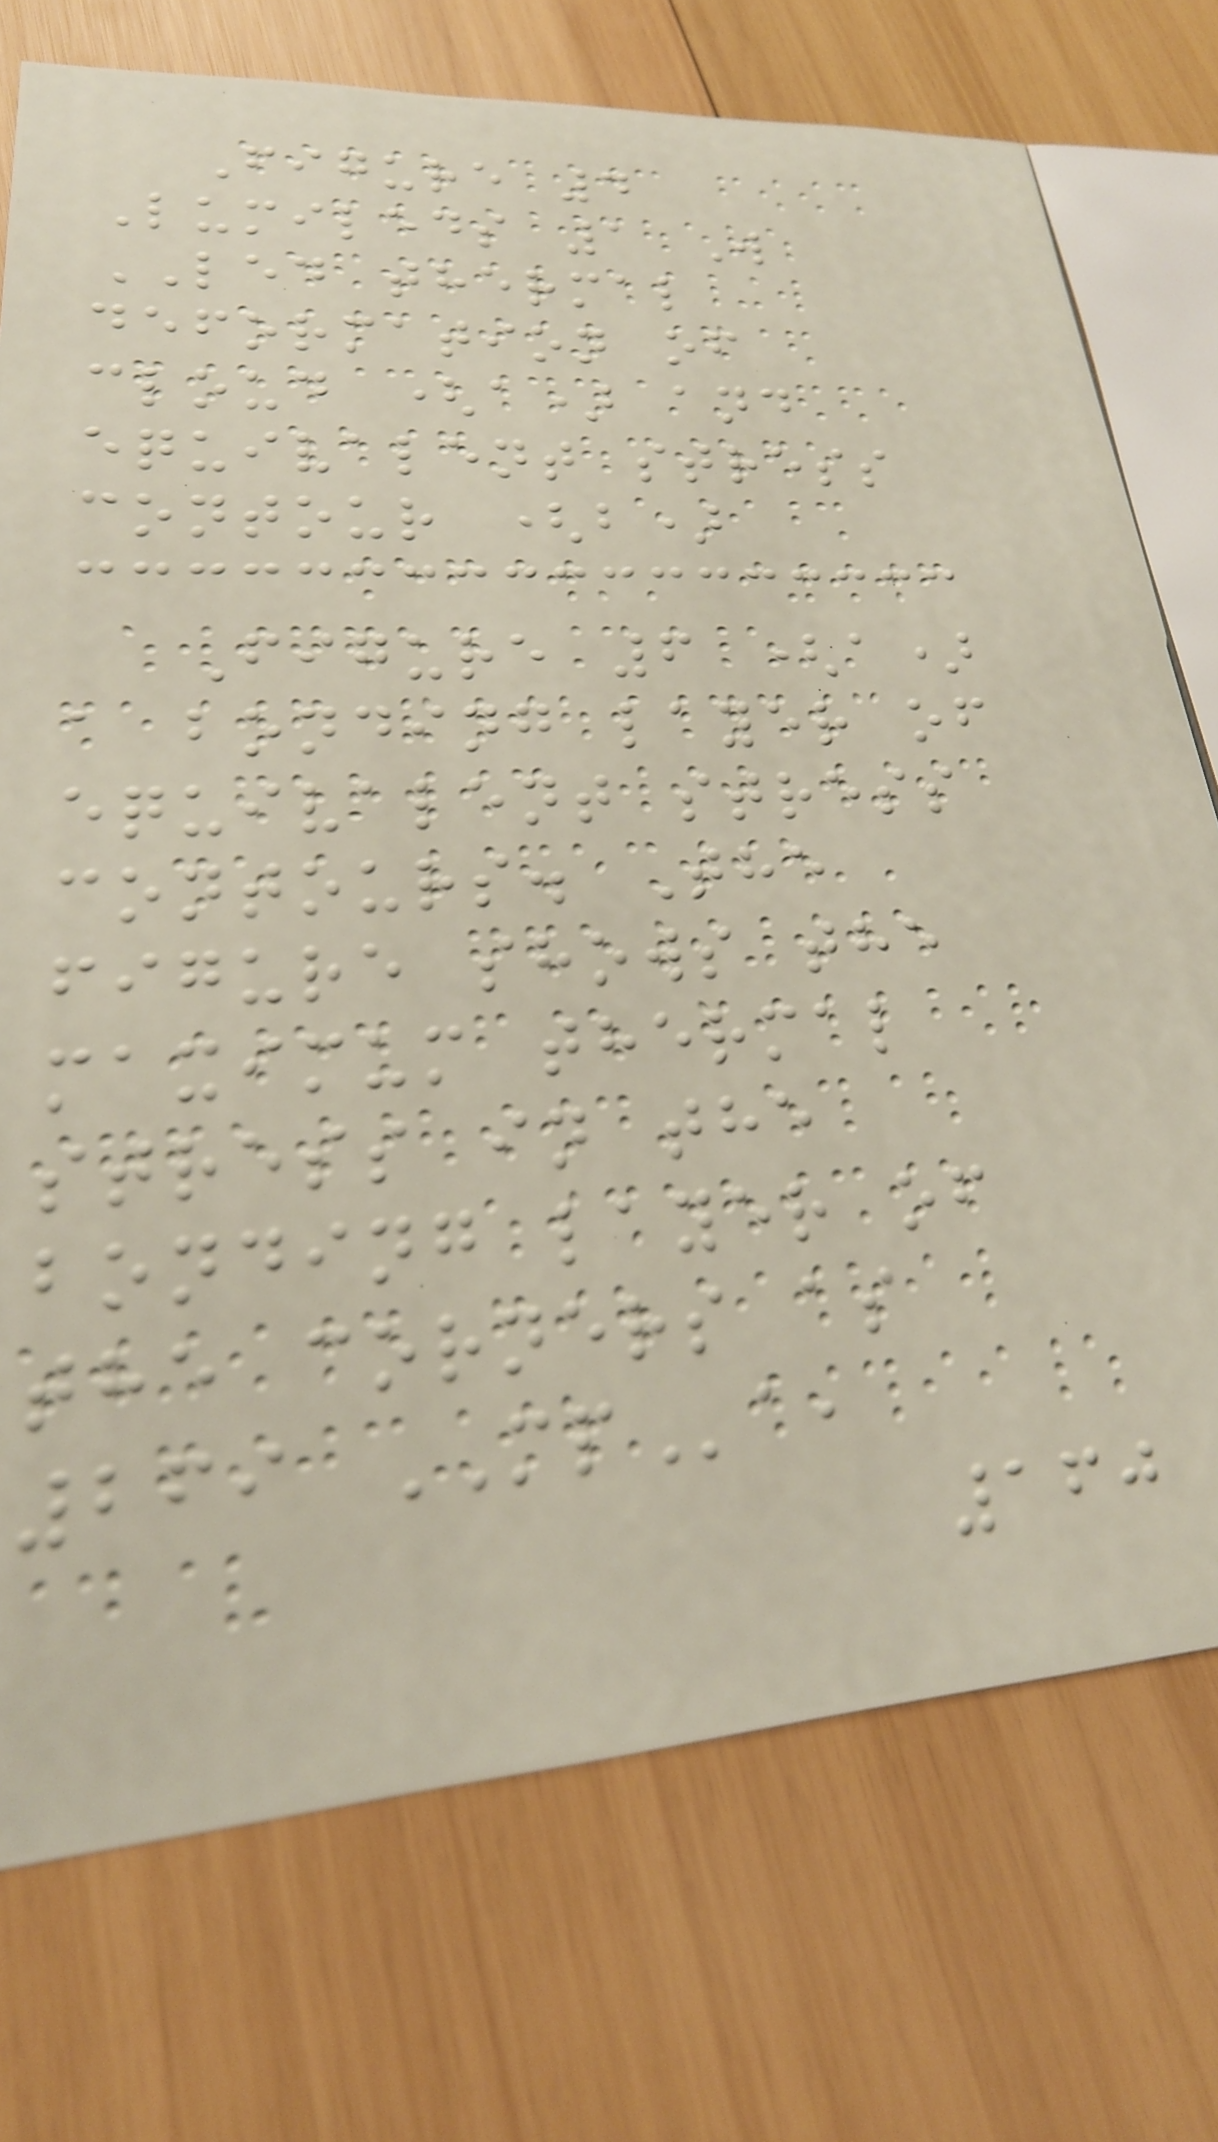Figure 4
Lumileds 1 W
LED thermal
deformation of
cloud (a) and
equivalent stress
contour (b)
Figure 6 (a)
a bonding layer of
equivalent stress
contours. The
figure shows the
maximum thermal
stress in the
bonding layer of
the corners as
269 MPa,
160
